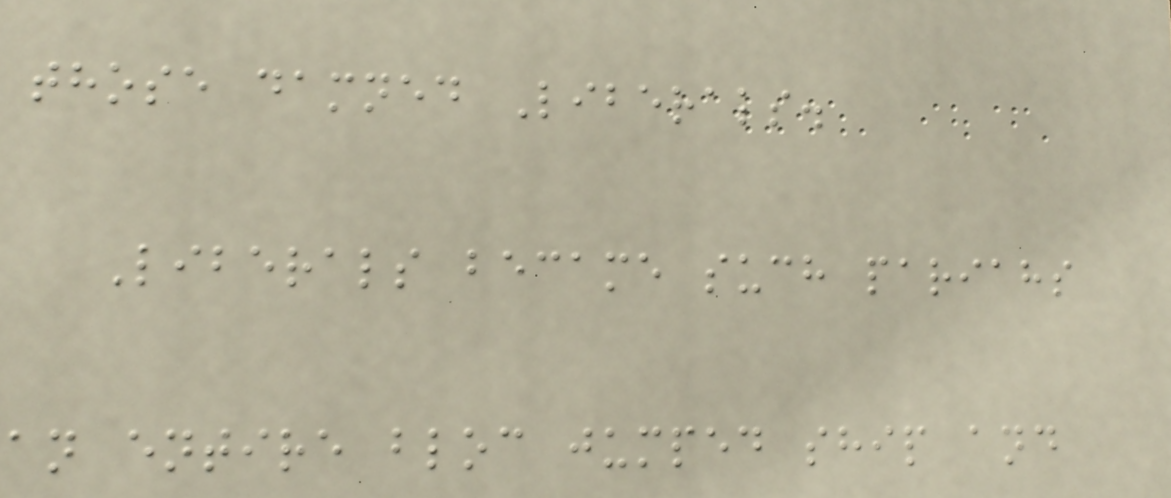those damned Liberals.
Liberals became such pariahs
an entire bloc jumped ship and
